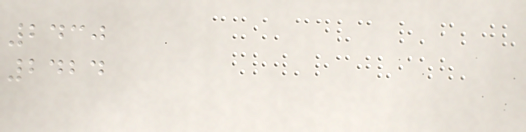2430
2424
